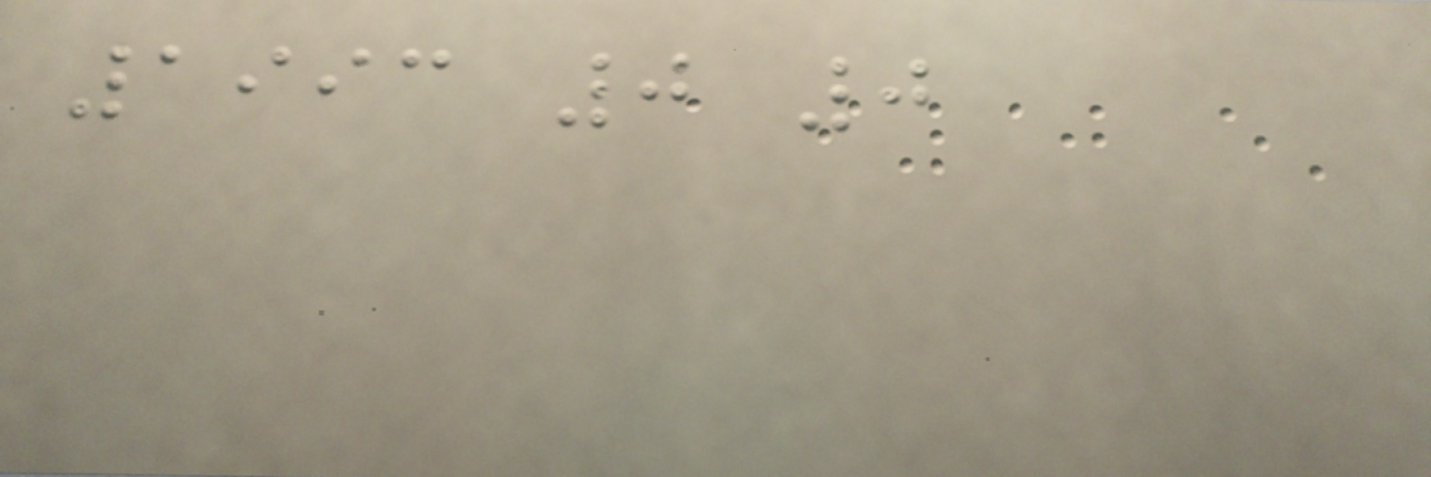1993 0 0
